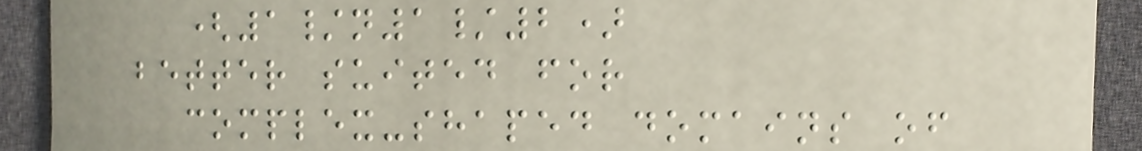(1/n1/2)
better suited for
complex-shaped domains of
